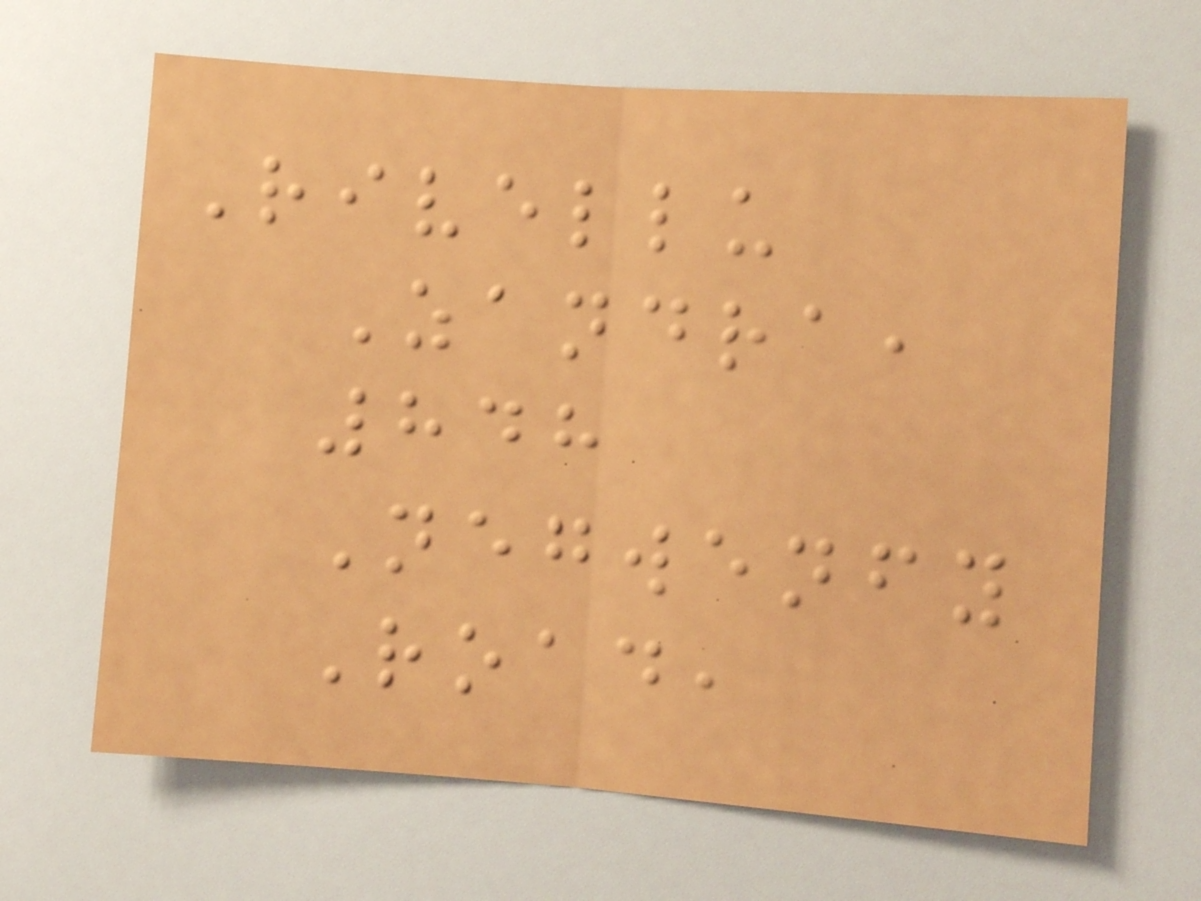Rivellu
Zandra,
848
Negwenfy
Road,
